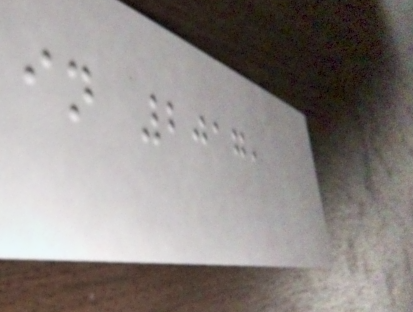in 2017,
